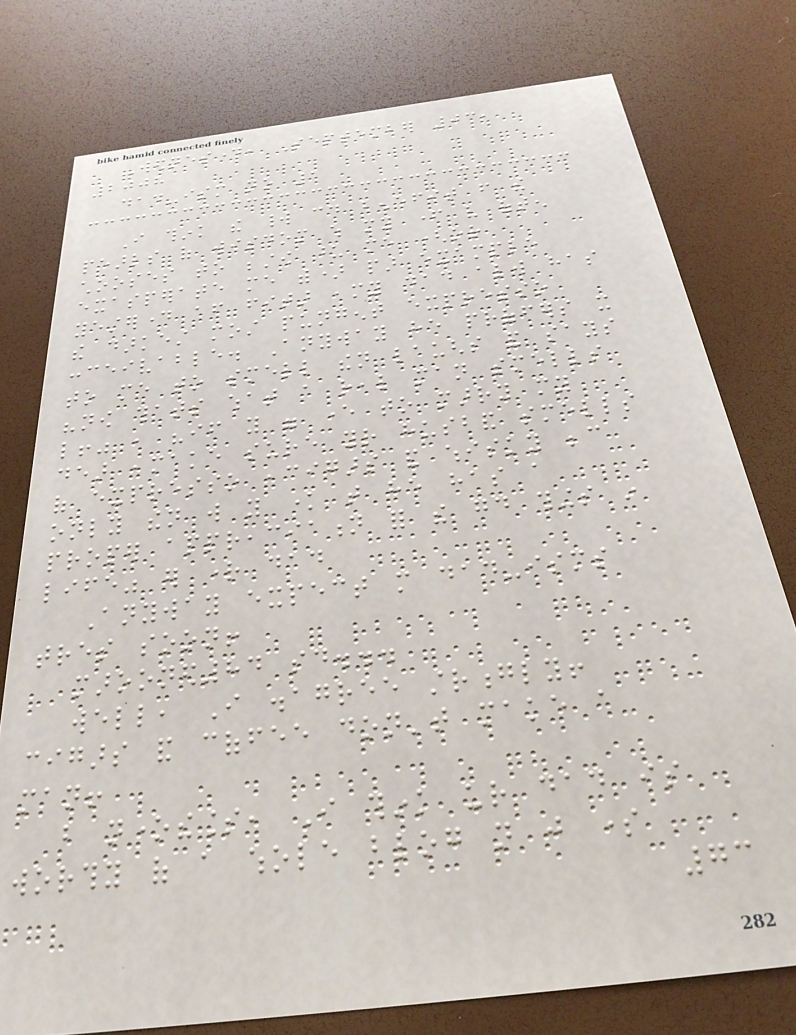Wednesday, September 03,
2008
dad-ism no 1
I think the world could benefit from the
pearls of wisdom which my father very often
chooses to bestow upon me (or
exasperate me with) par example
yesterday after fitar ,my dad always has
the darkest most pungent expresso
conceivable. Anyway he proffers it
to me to smell then laughs and says
"now thats what a real man smells
like!" , "if you were ever to marry my
dear ,make sure your husband smells
of expresso ,cigars and whisky because
only then will you know that he has a
proper appreaciation for the good things in
life" er right dad
Anyway expect more dad-isms
tres soon!
marooned84 said...
well, I disagree strongly!
cigars and coffee don't make a
man!
but nonetheless, I think ur dad is
worthy of a whole blog not just some
73
